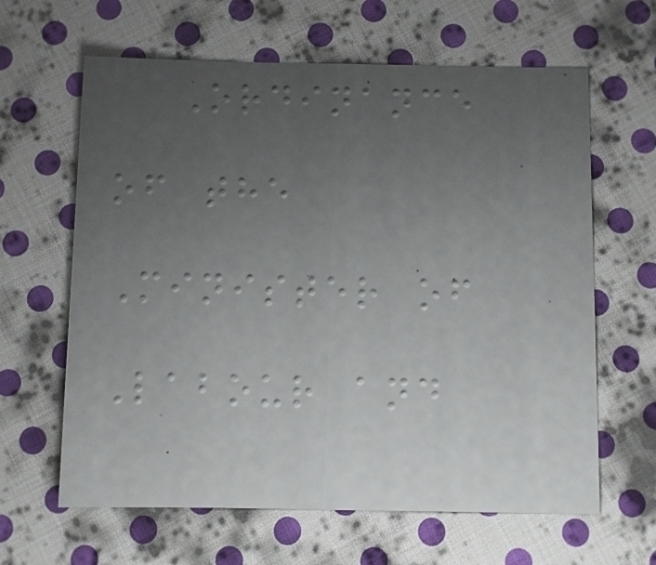Ordinance
of the
Minister of
Labour and
